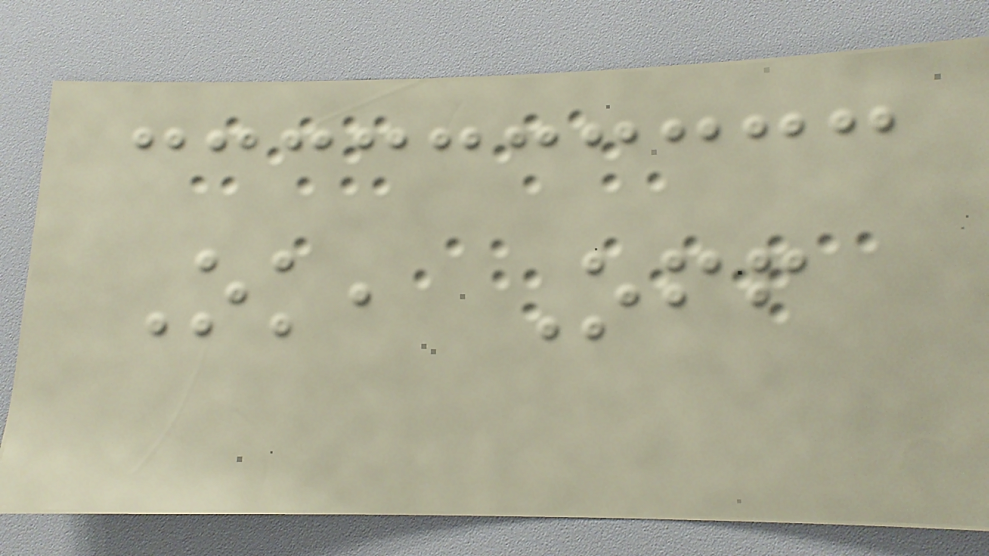Ok, Off
